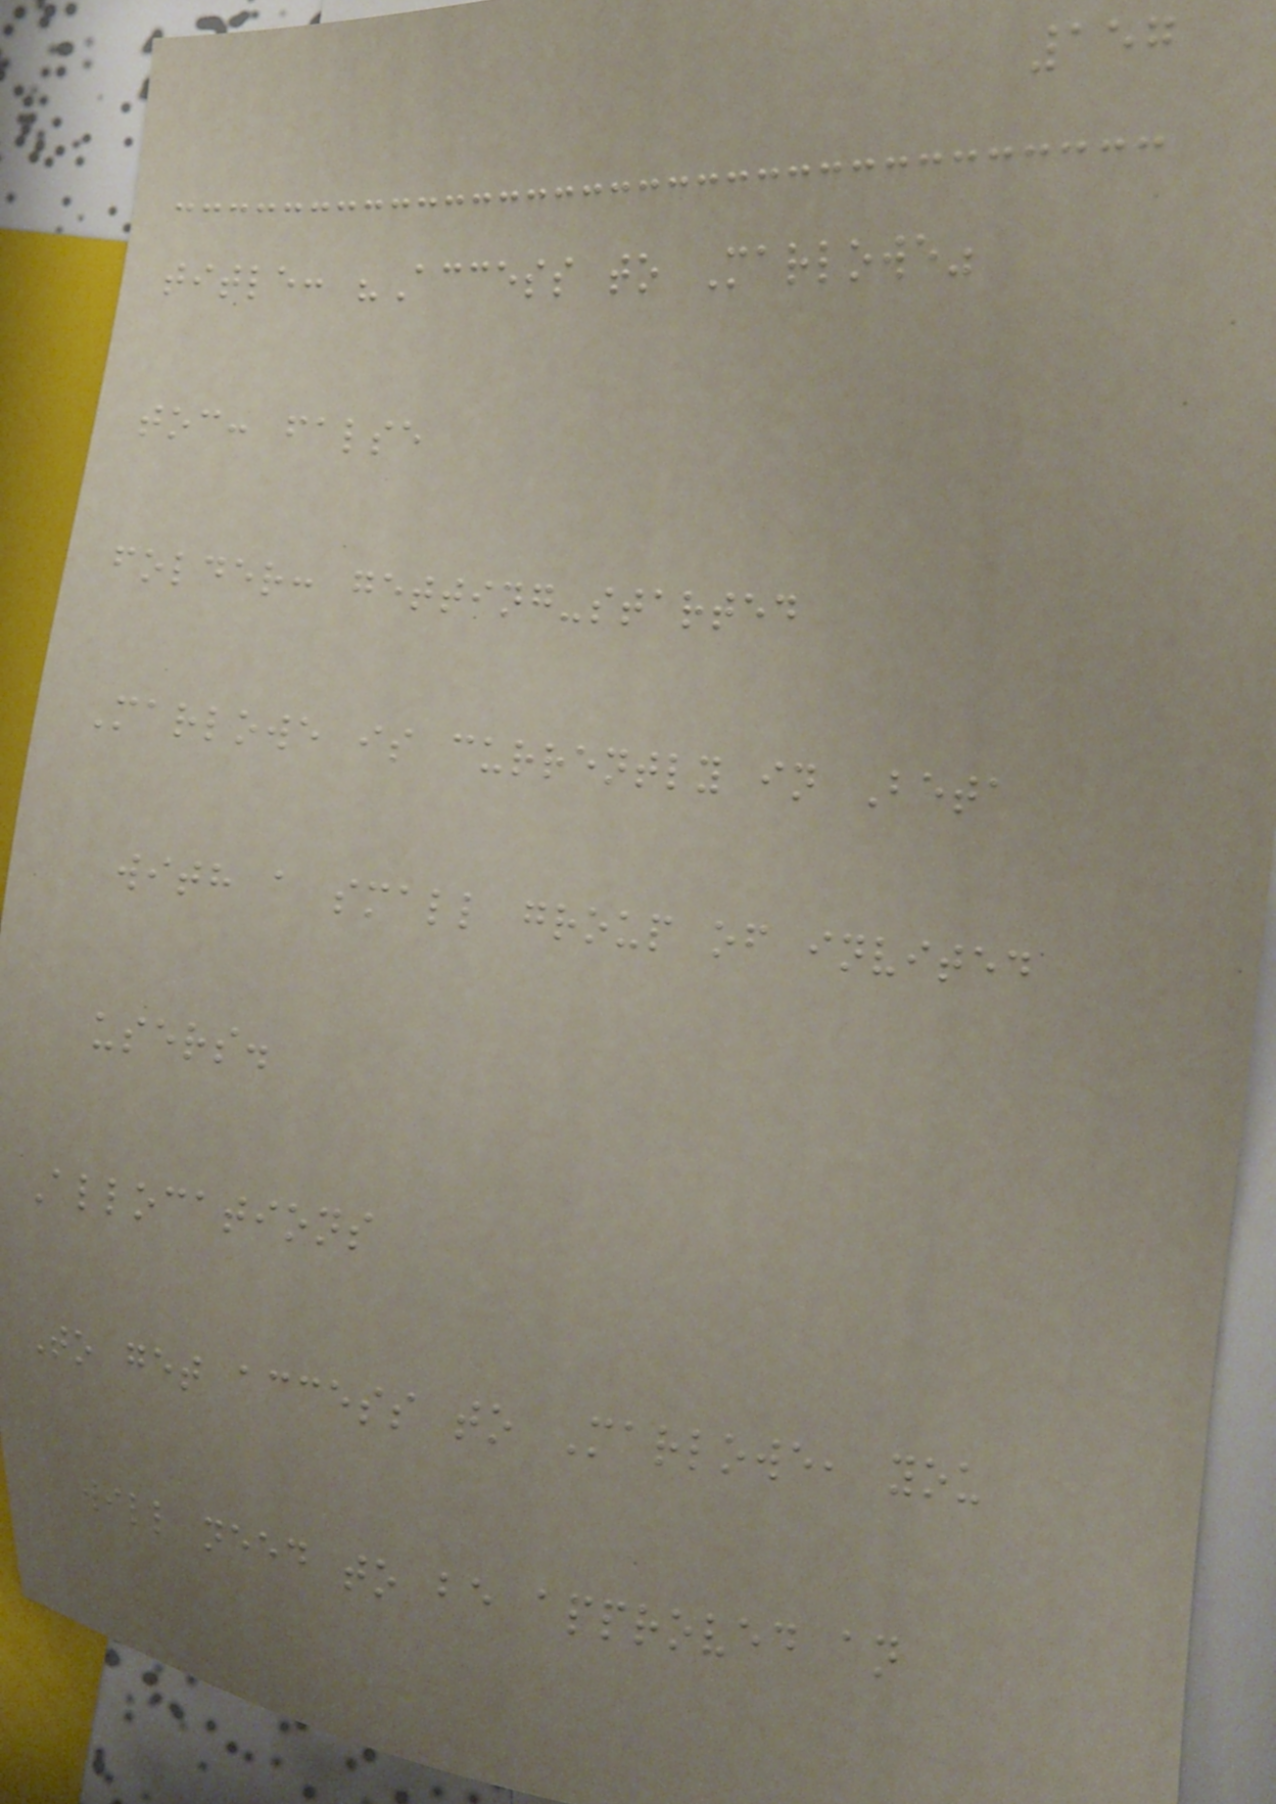157
title: "Access to Marlowe"
toc: false
folder: getting-started
Marlowe is currently in Beta
with a small group of invited
users.
Allocations
To get access to Marlowe, you
will need to be approved an
